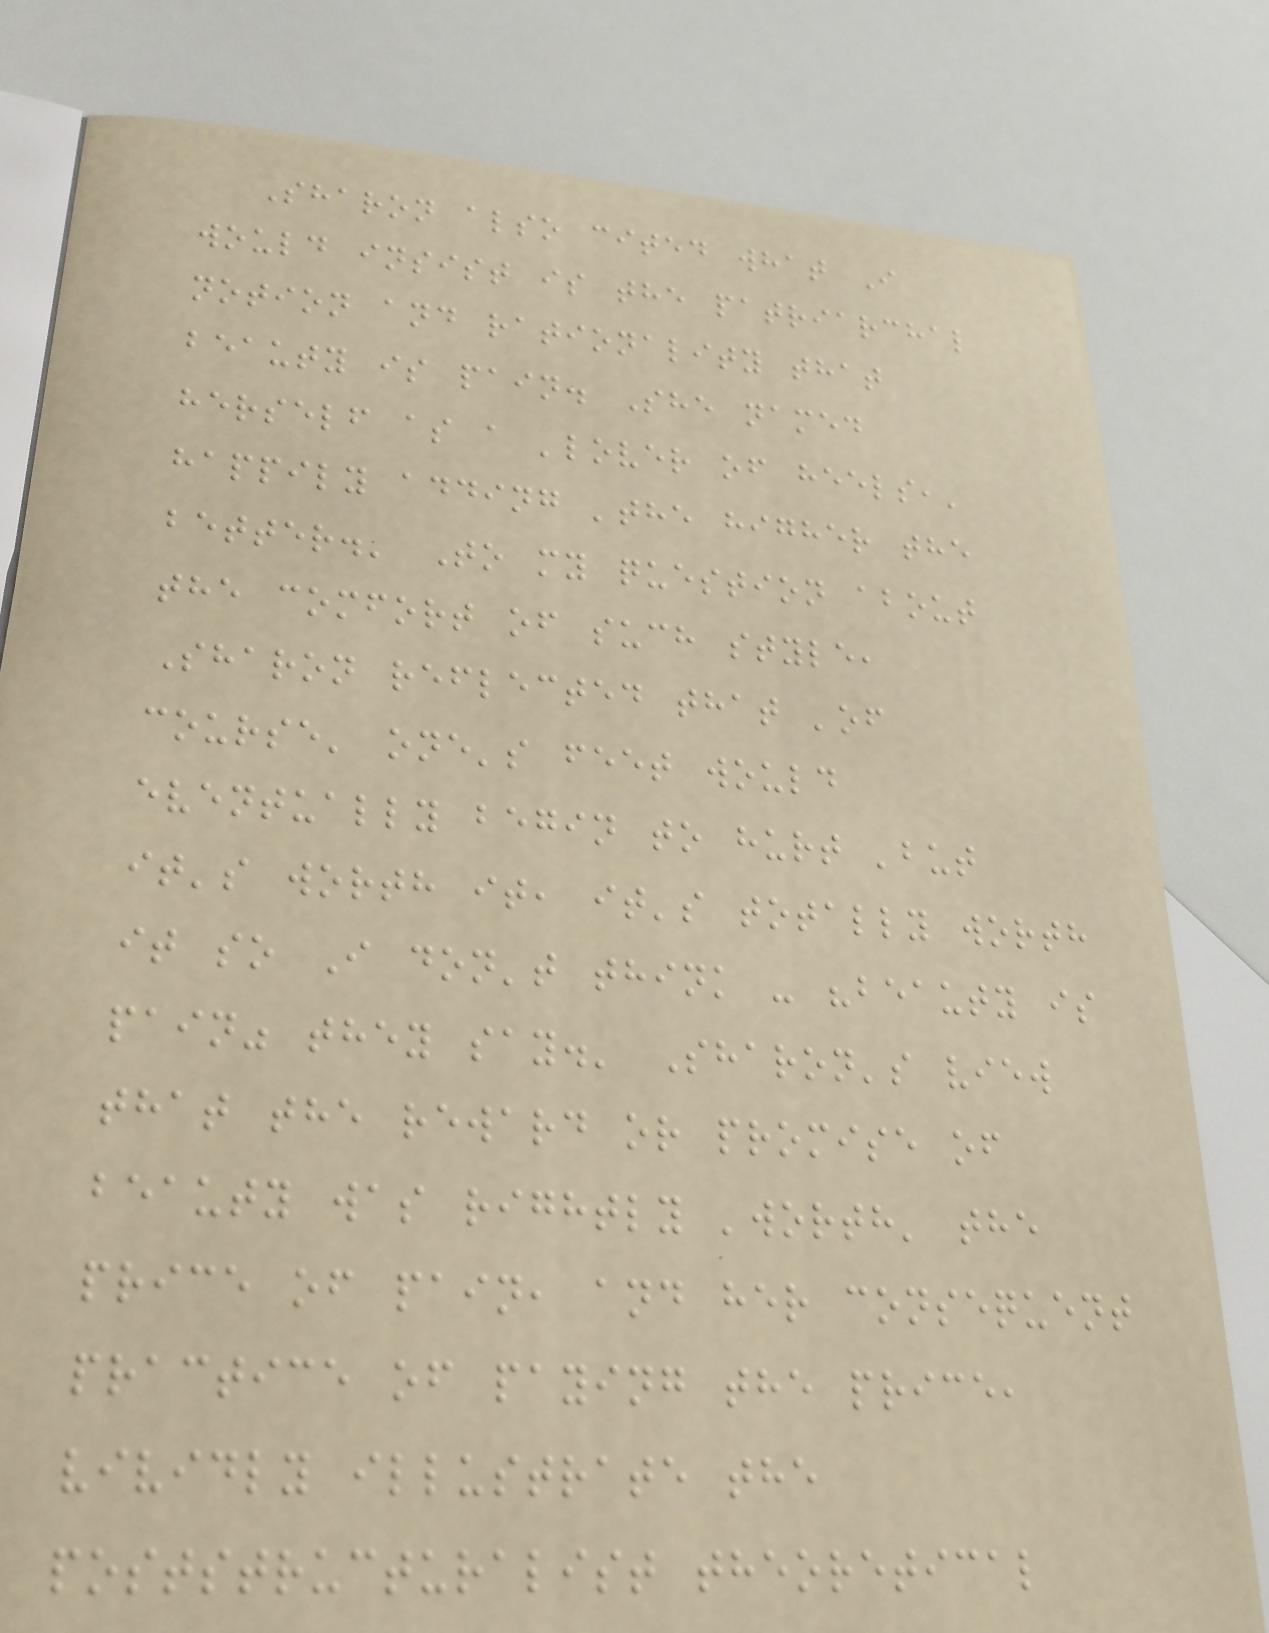Sharon also cited what I
would insist is the patriarchal
notion and rationality that
beauty is pain. She named
herself as a 'lover of heels,'
happily adding 'the higher the
better.' To my question about
the comfort of such style,
Sharon reflected that 'of
course' one's feet would
eventually begin to hurt 'but
it's worth it, it's totally worth
it so I don't think - "beauty is
pain" they say.' Sharon's view
that the reward or promise of
beauty was rightly 'worth' the
price of pain, and her consequent
practice of paying the price,
vividly illustrate the
poststructuralist theoretical
